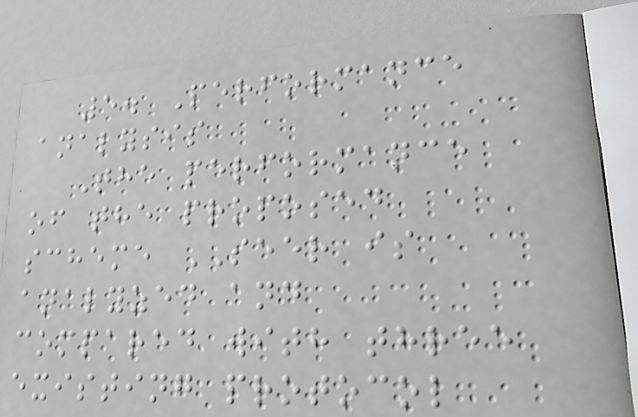5. Performance
analysis
The performance
of the proposed
scheme SEER is
analyzed and
compared with three
existing protocol
